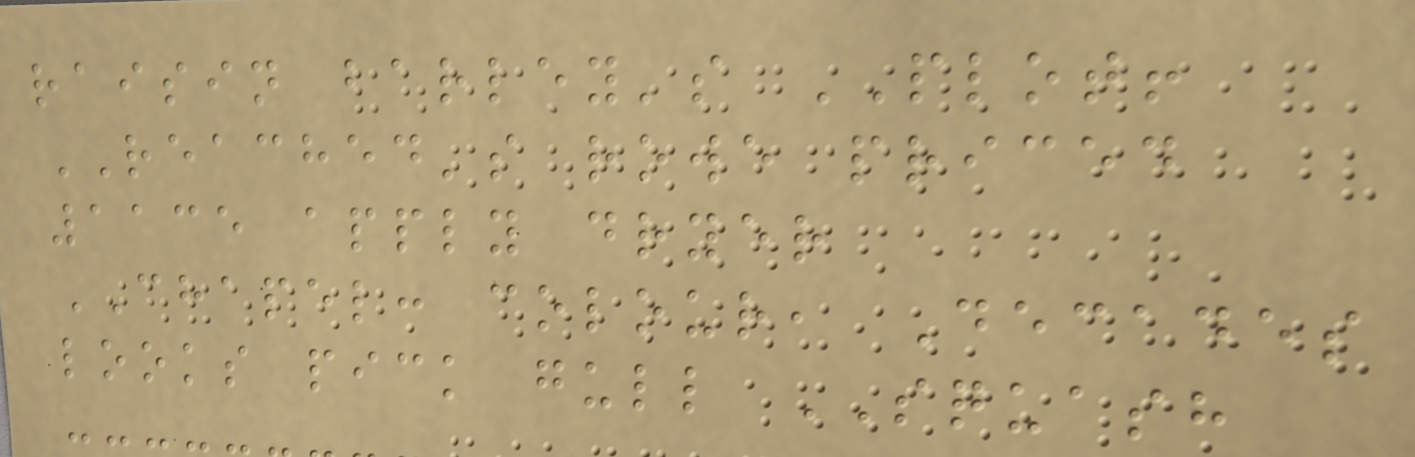raisin barley's PLOT!
REACHED's rowe priced
1135 apply dryer
CHAPEL: colour, Decades
looks pick gull SQUASH
